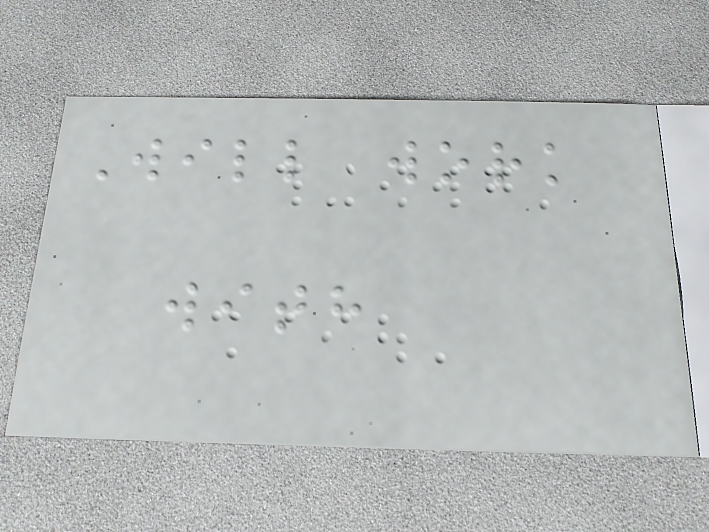Will work
with
